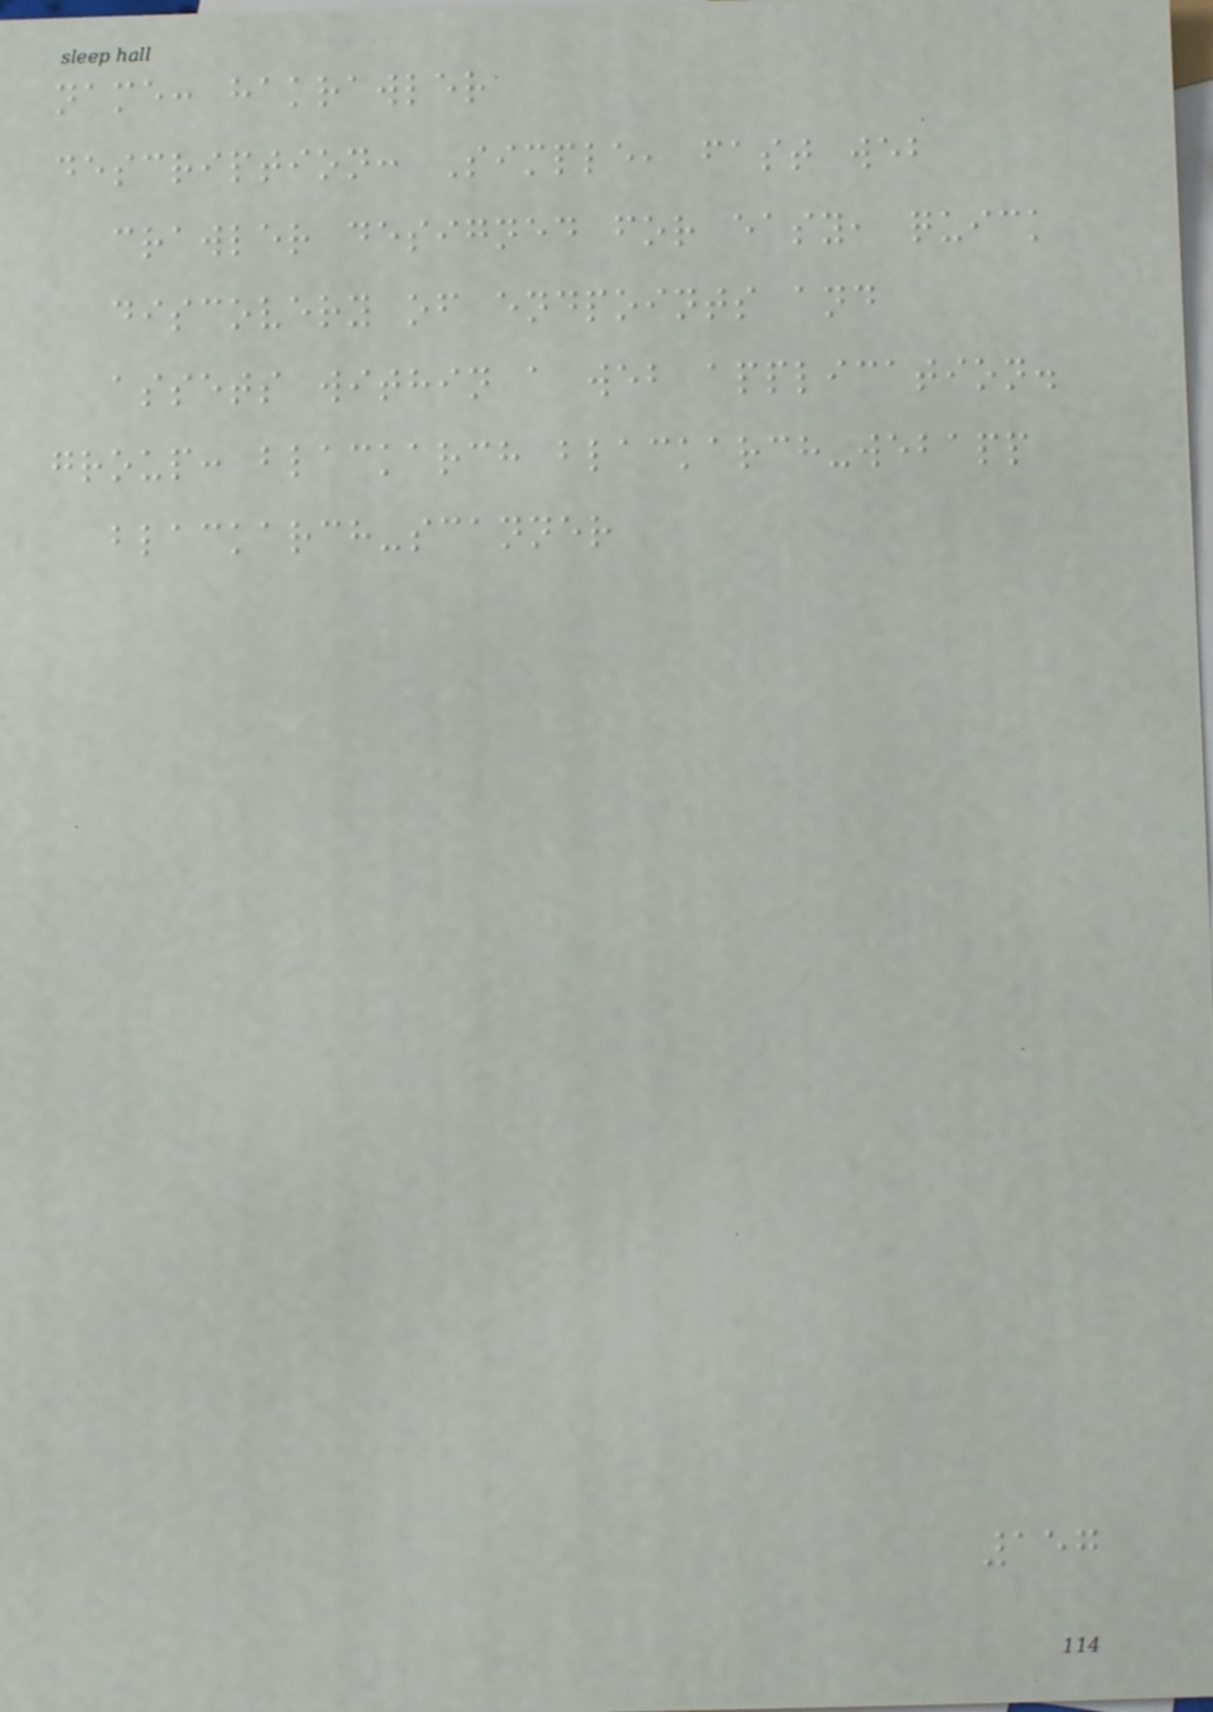name: hakrawler
description: Simple, fast web
crawler designed for easy, quick
discovery of endpoints and
assets within a web application.
group: blackarch blackarch-webapp
blackarch-scanner
157
